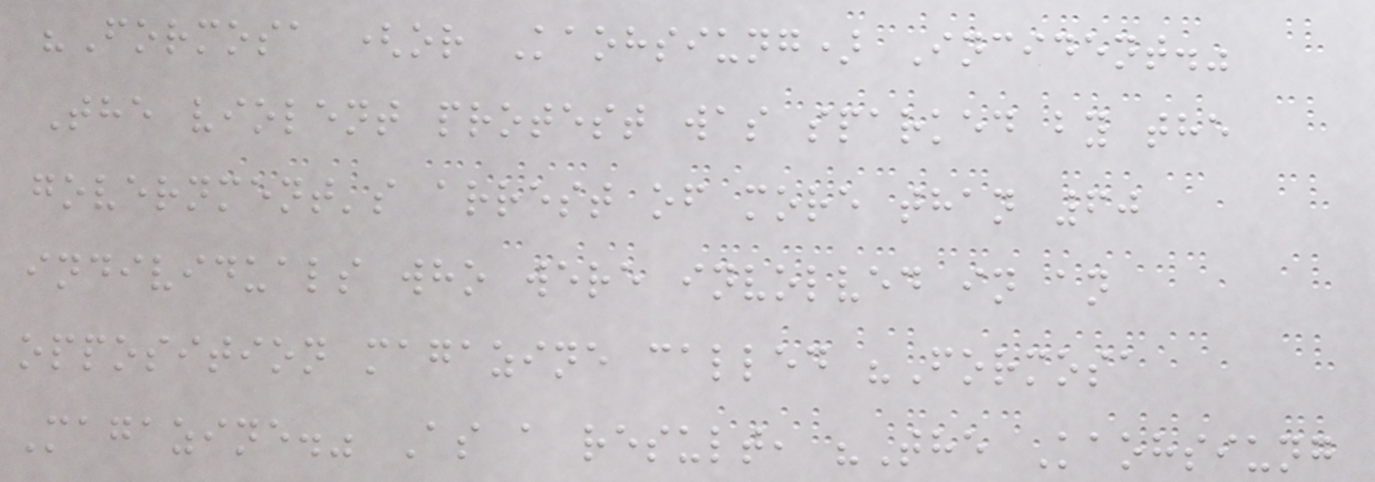"Formosa (or Kaohsiung) Incident."
The violent protest was sparked by the
government's arrest of more than 60
individuals who were involved in an
opposition magazine called "Formosa
Magazine." As a result, "The Kaohsiung
